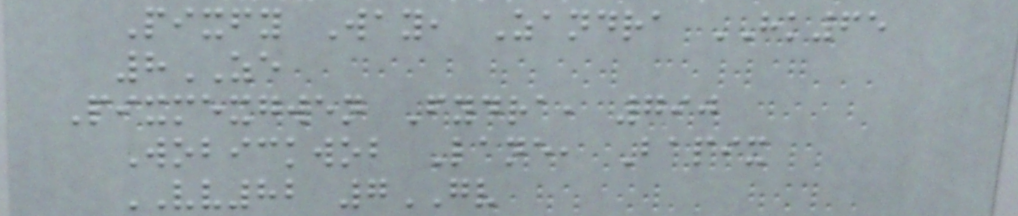Pixfy Way, Zandra HK65
8ZE
Pixmexgwen Fydra, 790
Wobickwob Lane, Bapix
VV82 7GV
